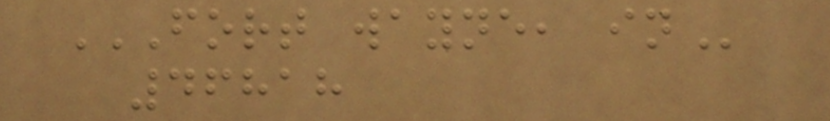FORT WAYNE, IN
46818
